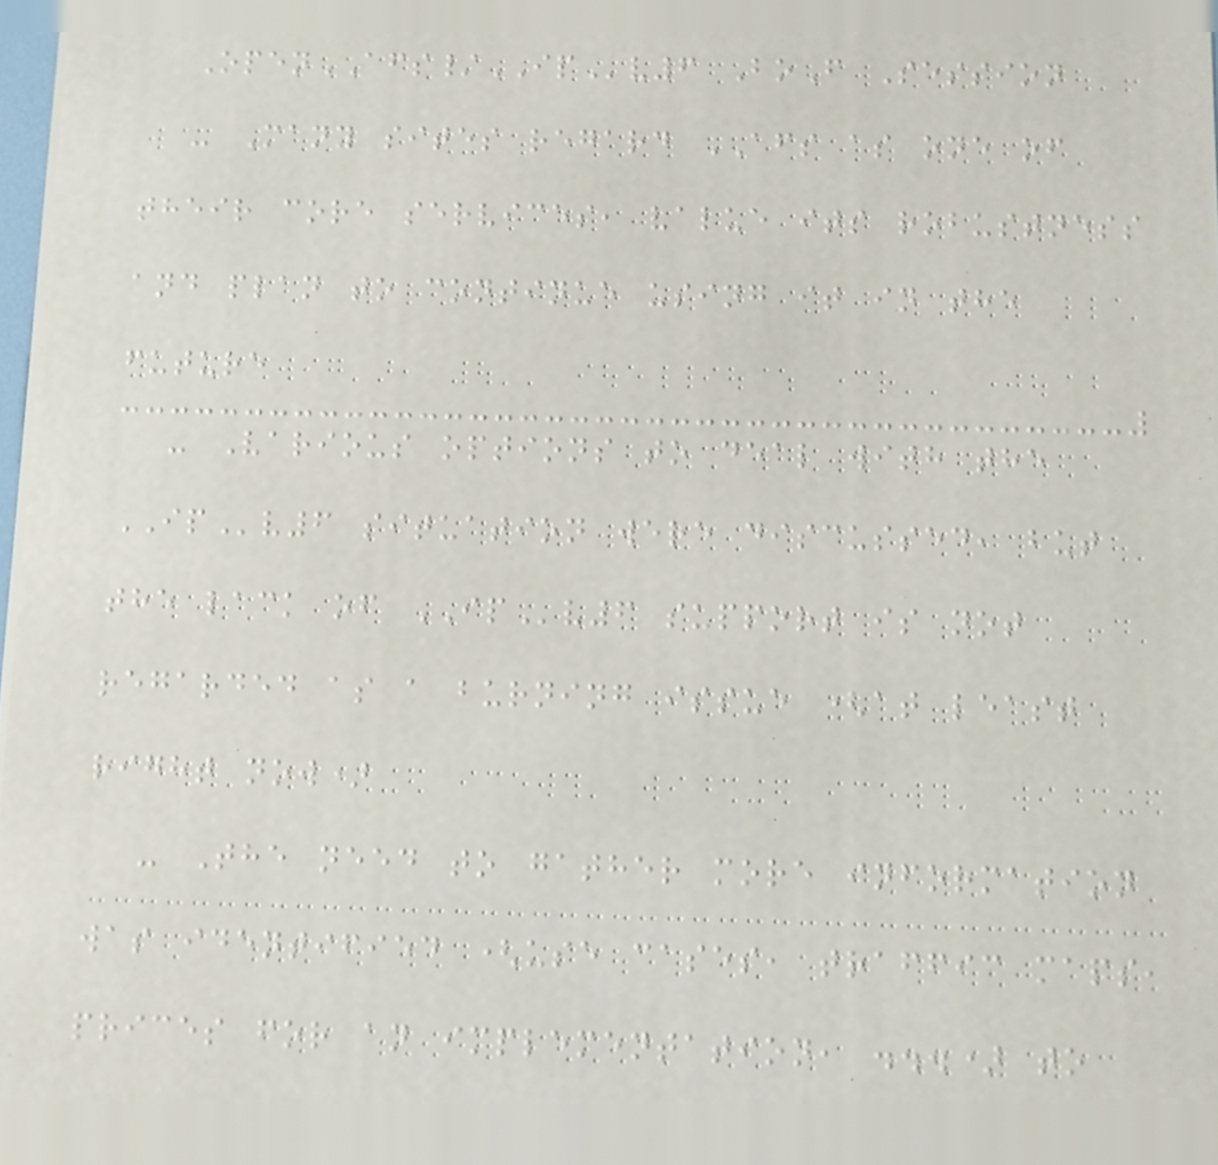OpenAFS/IPv6 BoF Session
- Many sites regard AFS as one of
their core services, value its robustness
and plan to continue using it in the
future
- Various options to deal with the
IPv6 situation were discussed, but
the lack of IPv6 support is not
regarded as a burning issue (at least
right now)
- The need to gather more information
was identified (use cases, traffic maps,
prices for an implementation, ...) to
